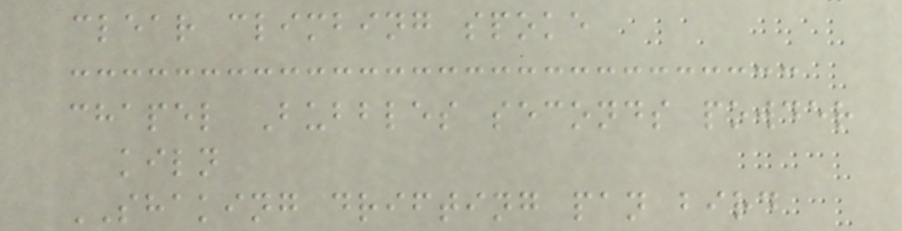clear climbing spoke
chapel Bubbles seconds powder
kiln
SHAKING drifting pan bird
